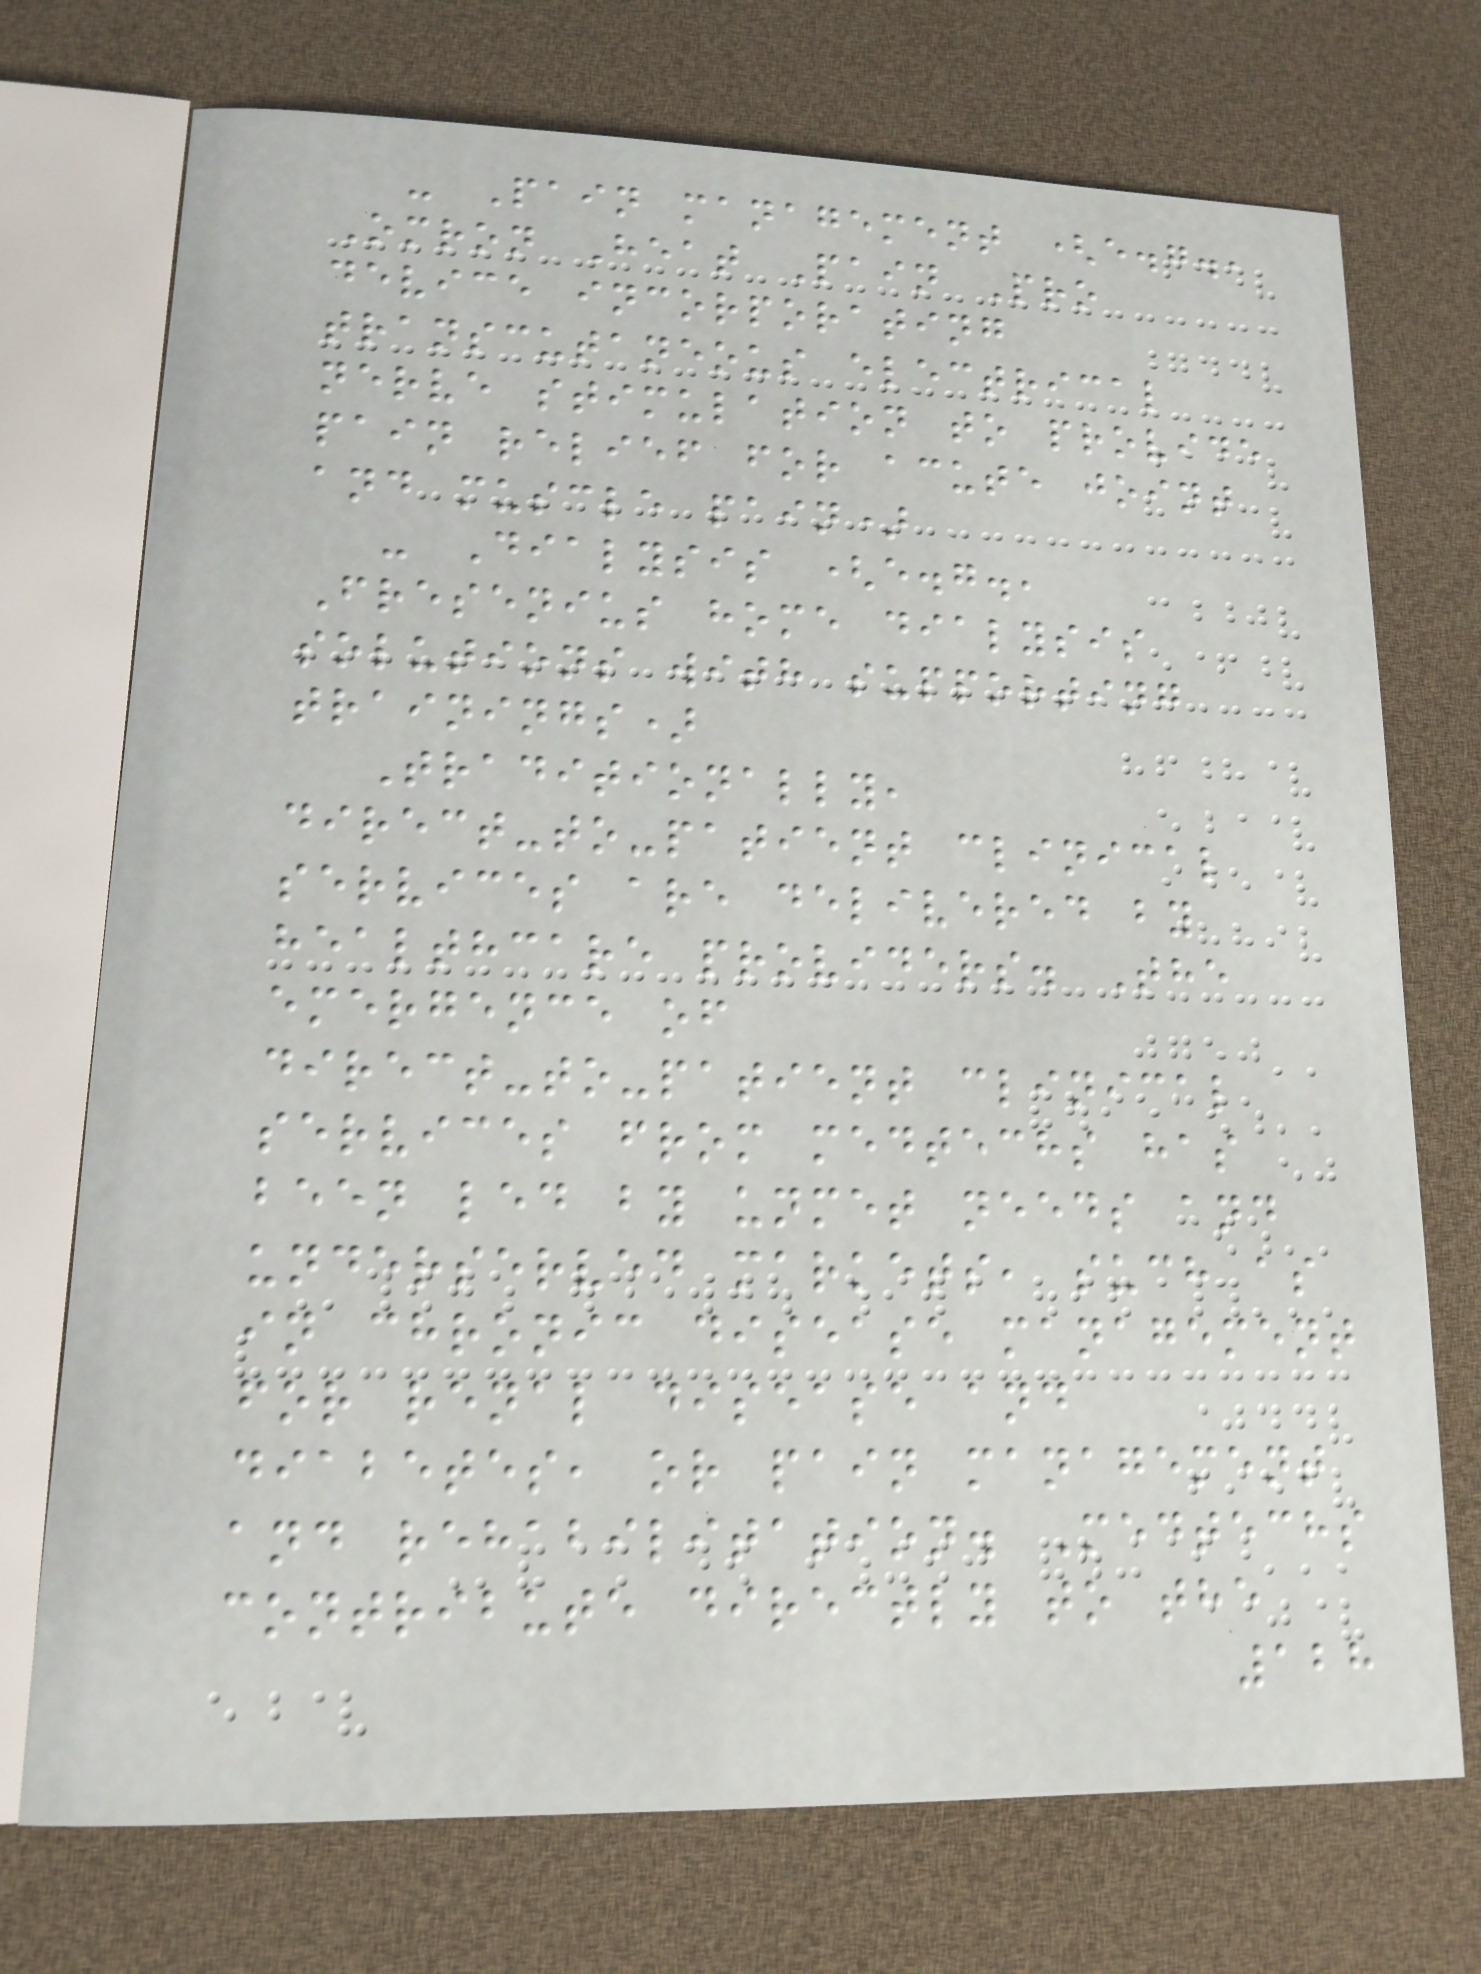- Pain management (e.g.,
Omron Heat Pain Pro
device incorporating
transcutaneous electrical
nerve stimulation to provide
pain relief for acute joint
and muscle pain)
- Dialysis (e.g.,
Fresenius home dialysis
solutions with supporting
trainings)
Traditionally,
direct-to-patient clinical
services are delivered by
healthcare providers. The
emergence of
direct-to-patient clinical
services from medtechs has
been led by unmet needs and
underserved markets, such as
in chronic disease management
for renal disease and
diabetes, or pain management
and rehabilitation. Medtechs
contribute directly to the
128
